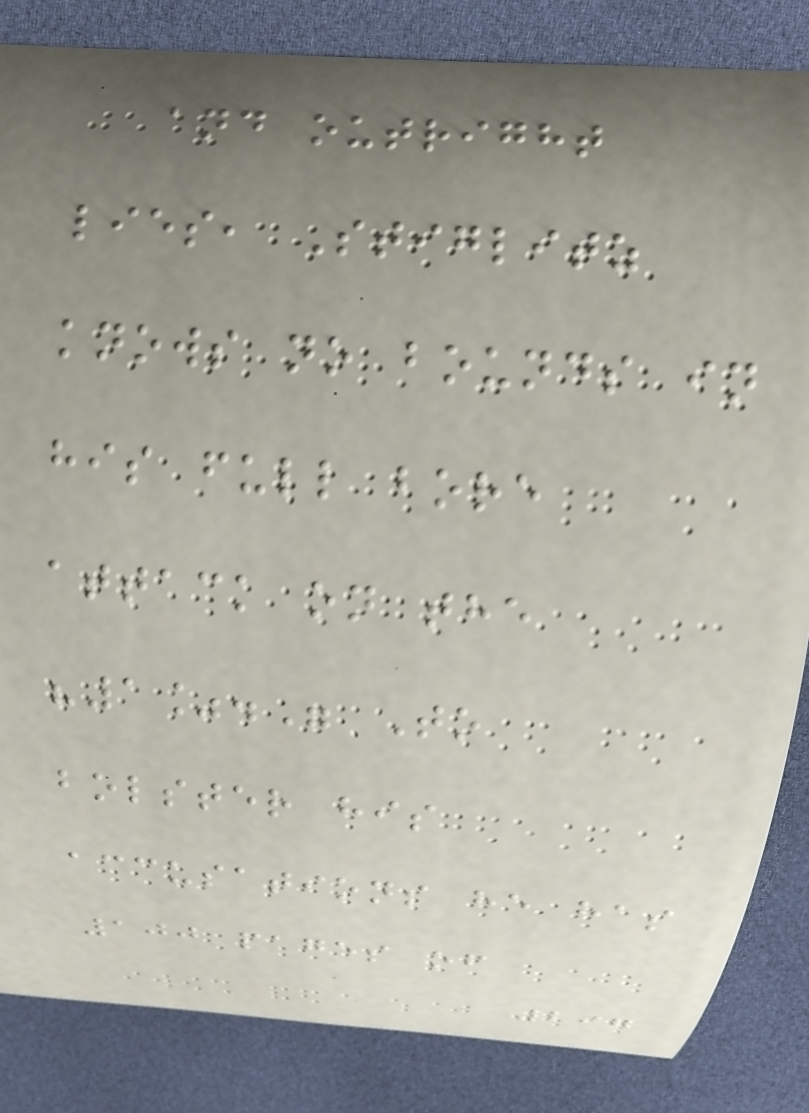and outright
lies, Stiglitz
knows no bounds in
his full bore
attack on the
"1%." To
bolster his
accusations he has
100 pages of
297
